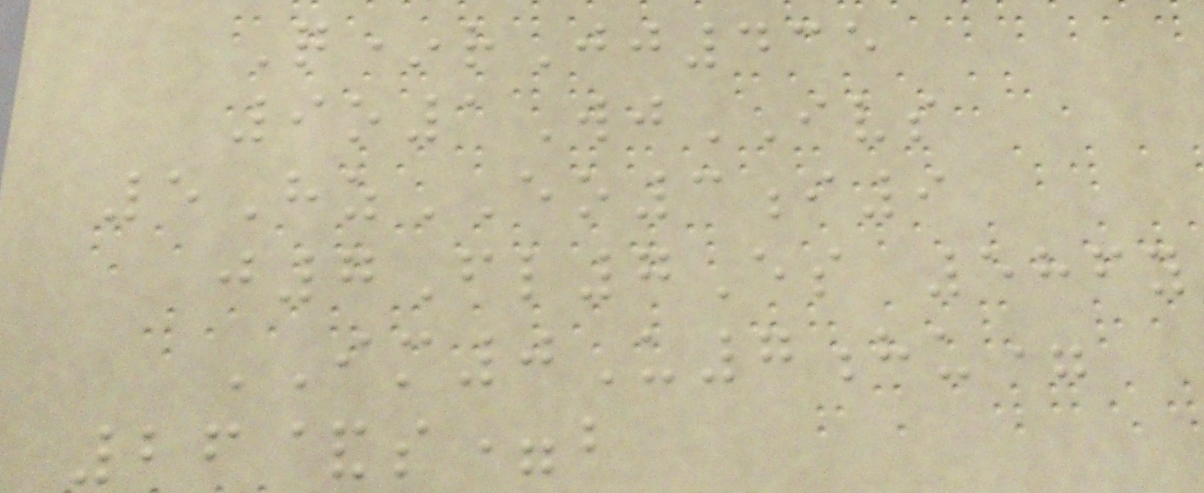Q*rJj435
9o1WjIVS
5HzEO3i9
j7Fl7Es 586y
IM0U7hu=
26&s=b
